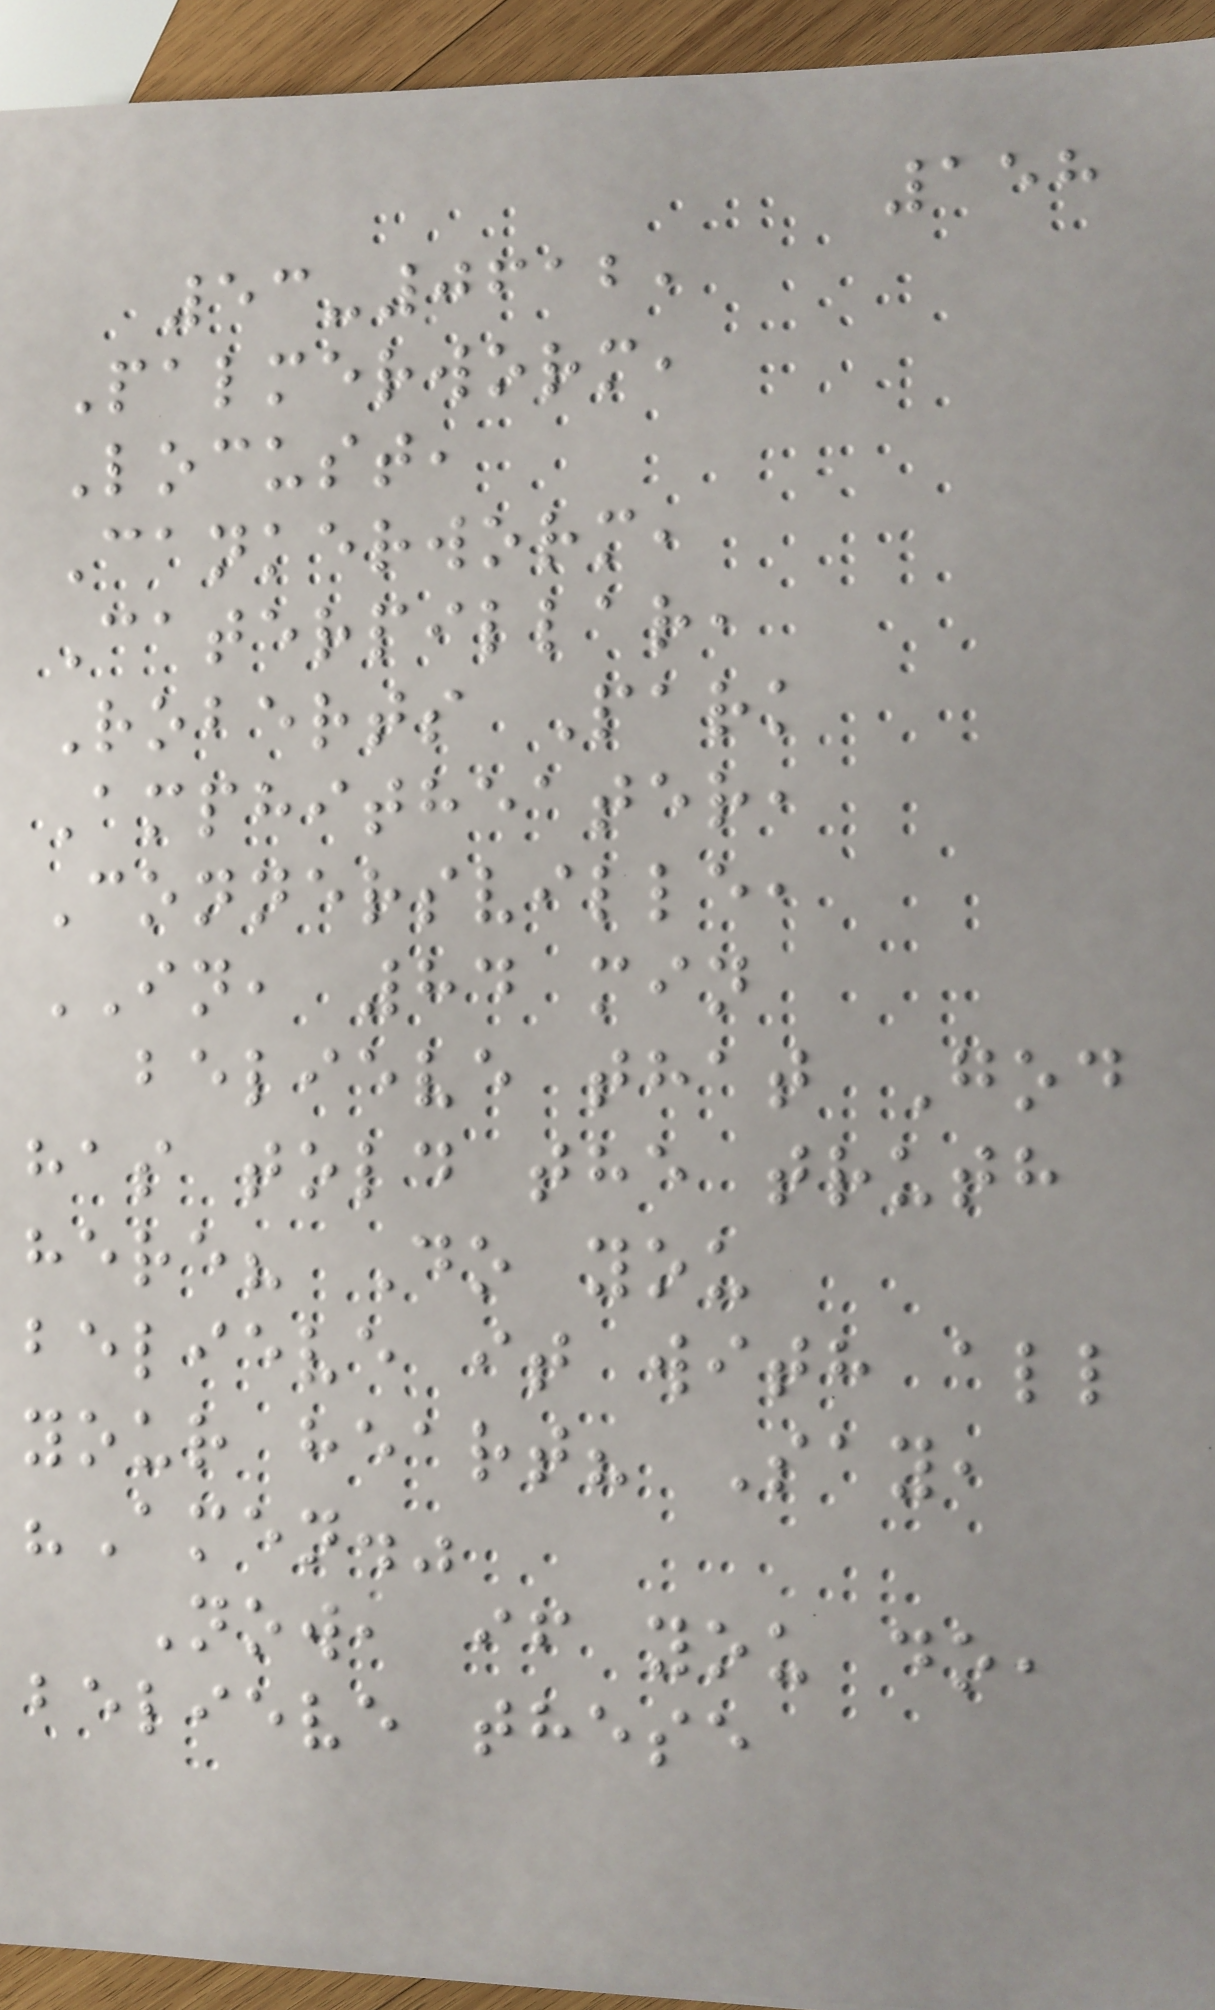158
53-0612,
Palmerworm,
Locust,
Cankerworm,
Caterpillar,
Roberts Park
Amphitheater,
Connersville,
IN, 84 min
believe that God
has told the truth
here? Do you
believe it with all
your heart? Say,
"Amen."
Now, if you do,
believe these
